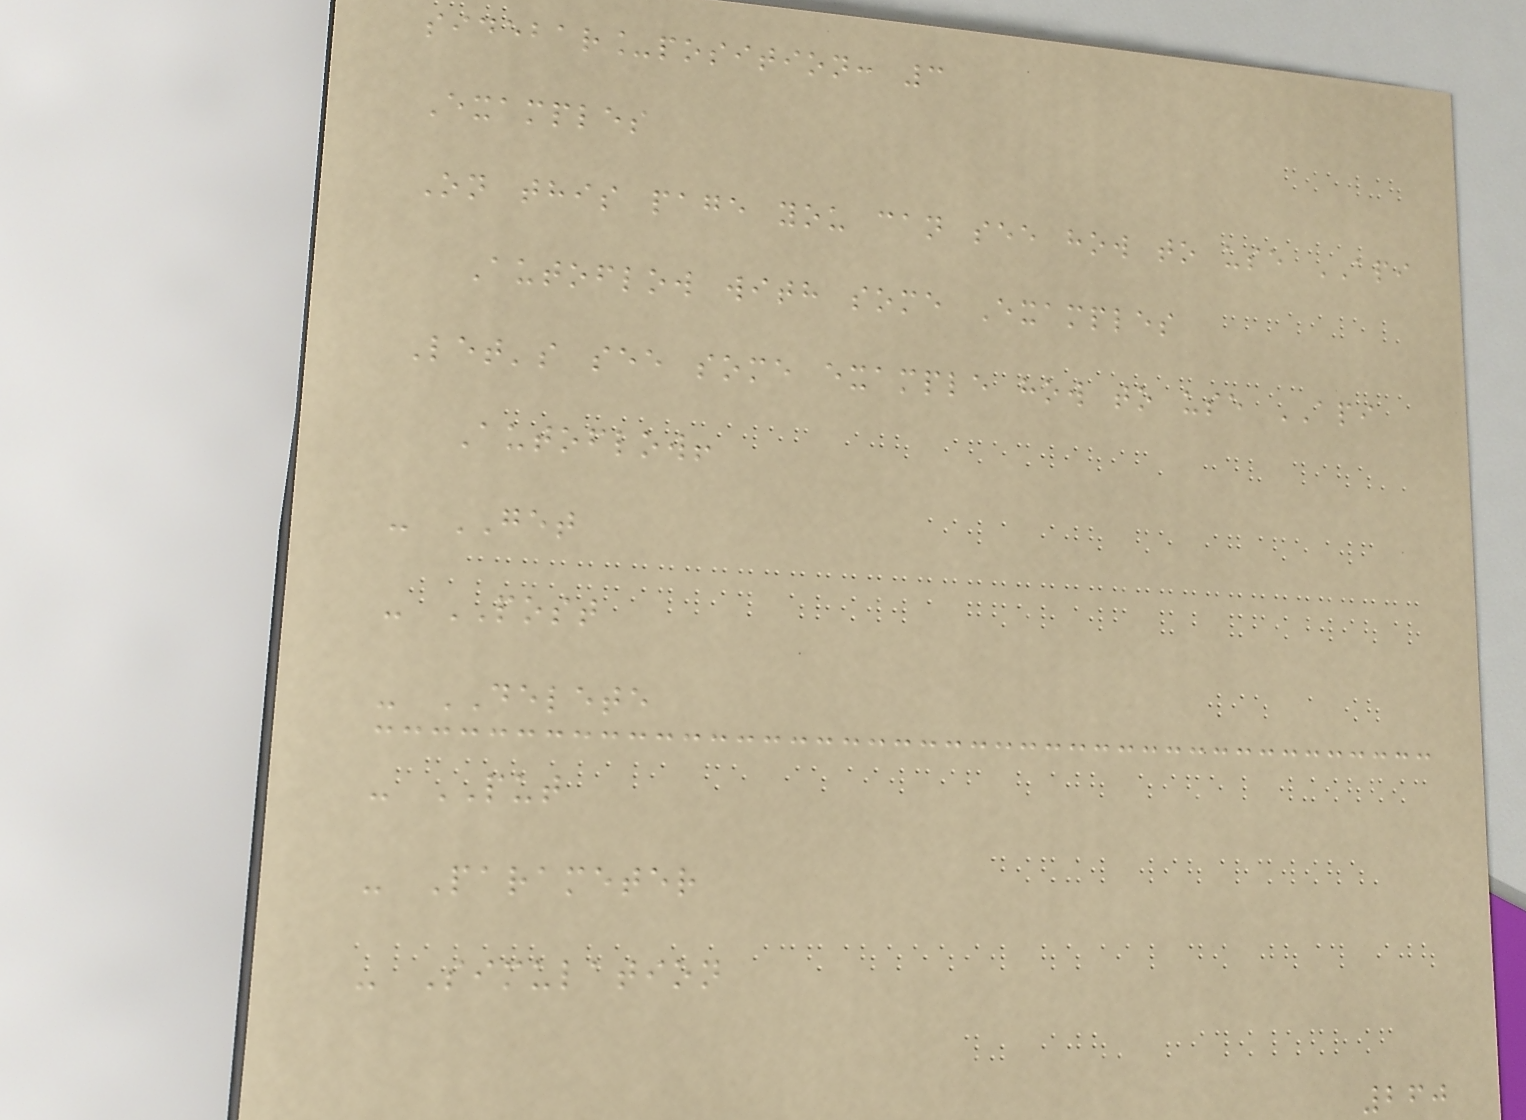sidebar_position: 3
Examples
On this page you can see how to use API
Autoflow with some Examples
Let's see some example how to use API
Autoflow!
- GET
- POST
- DELETE
- PUT
- Parameter
- Simulation
260
